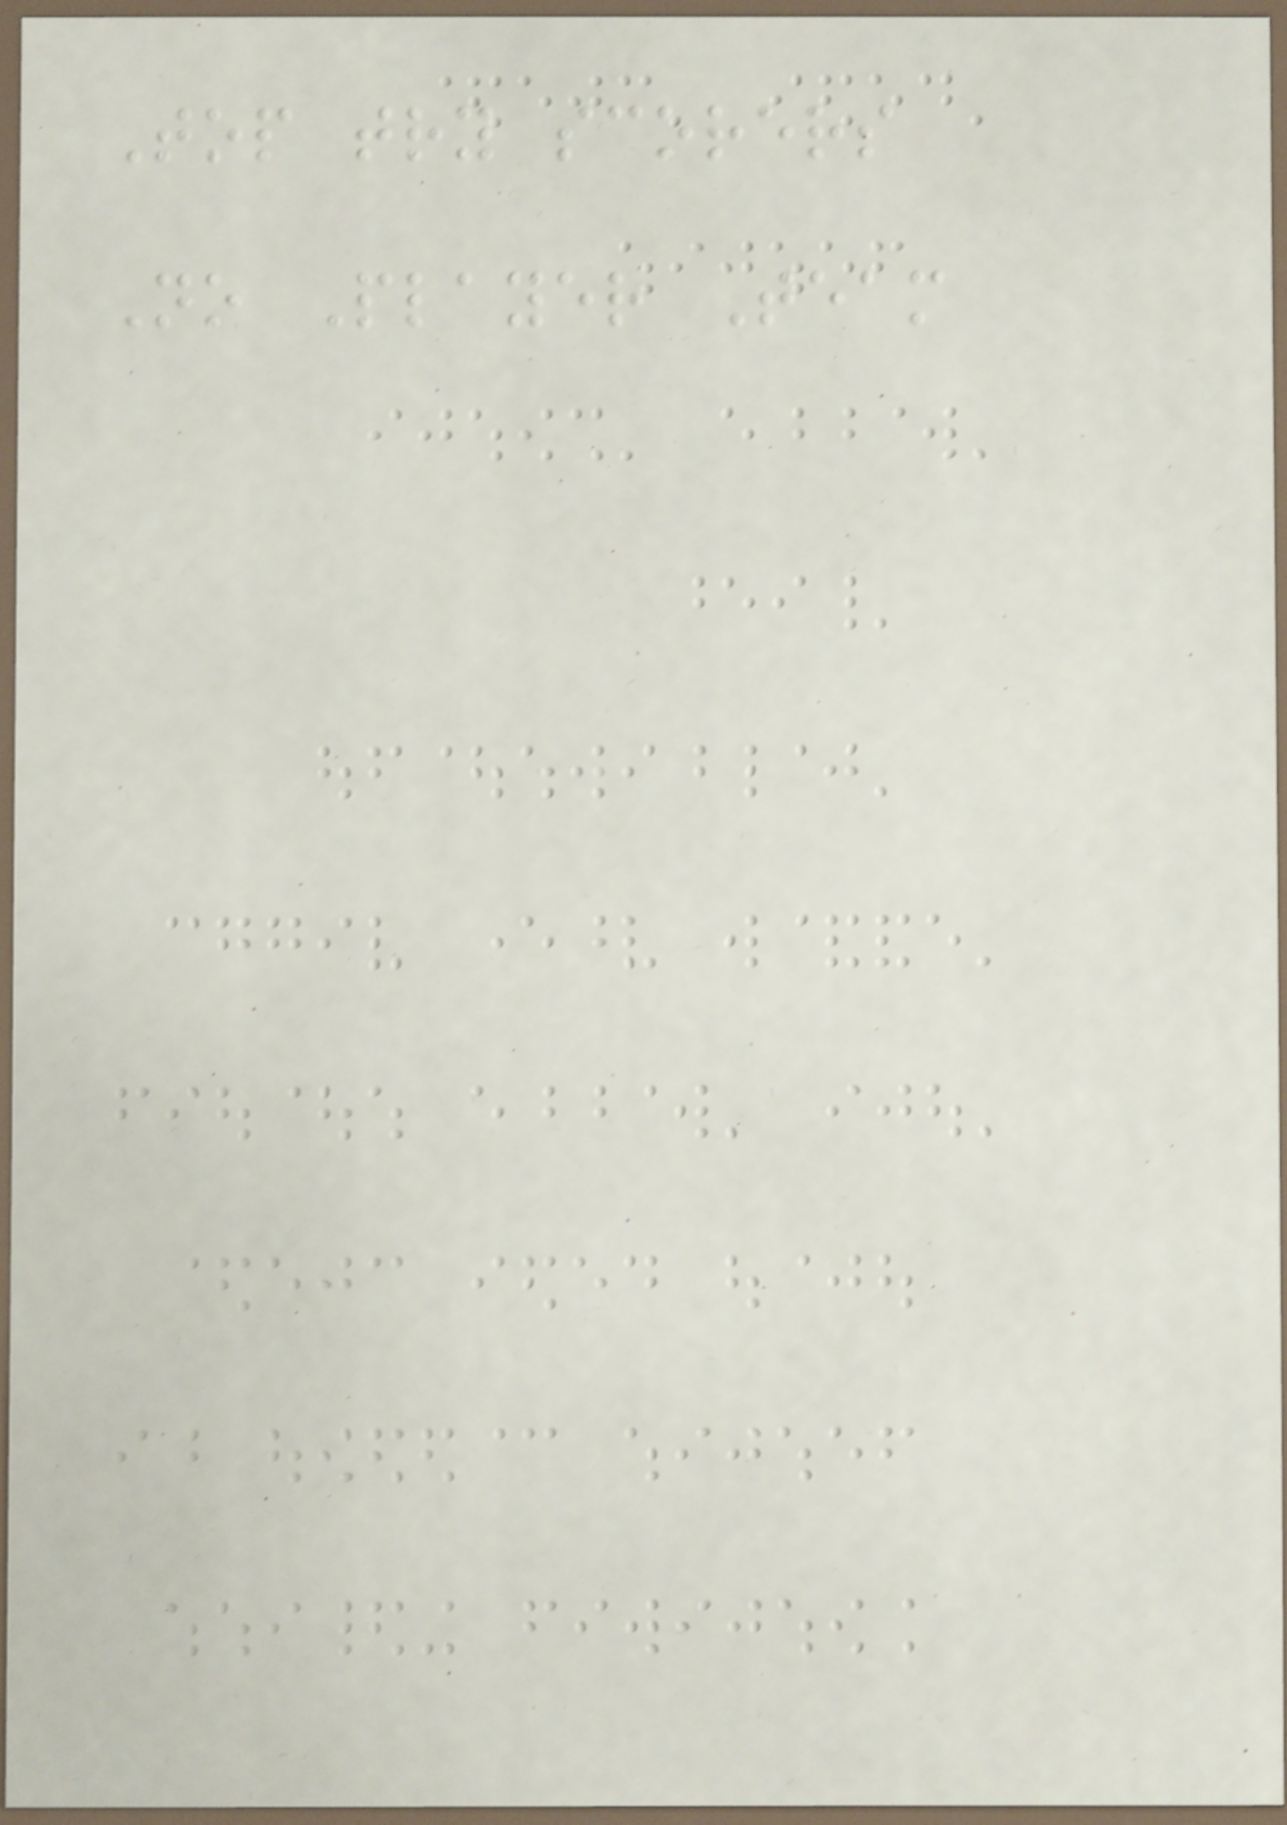Top try scorers
No Player Team
